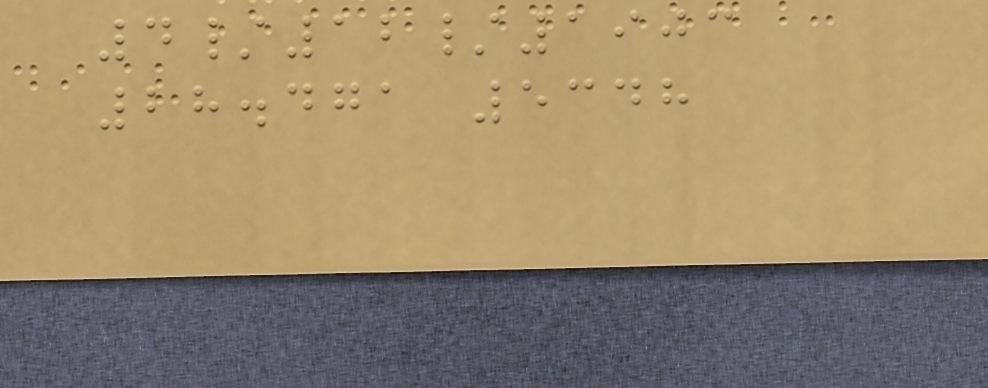4/12/1903
28.471 5348
